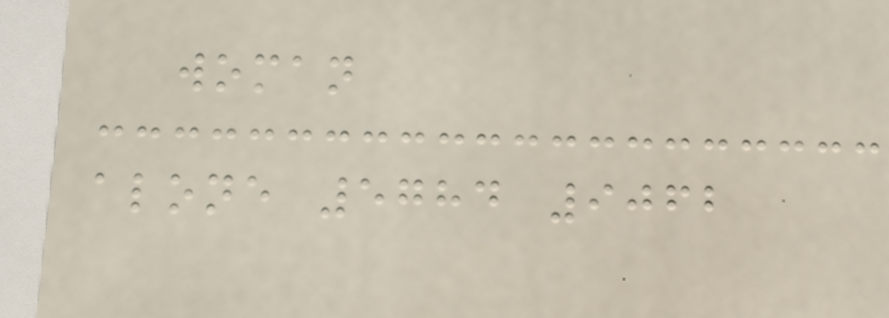woman
alone 5784 9062
